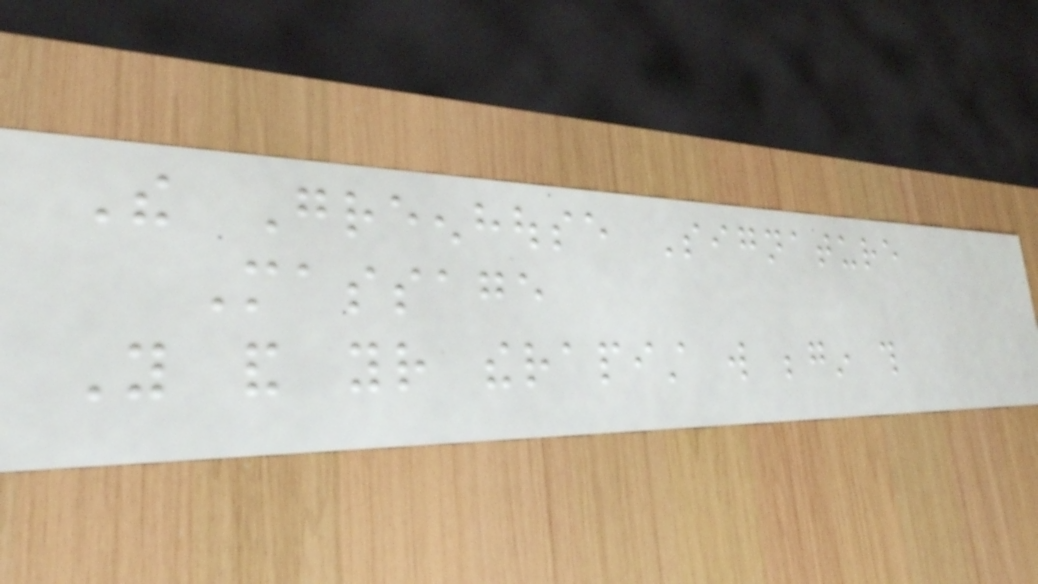The Greenhouse Signature
Massage
You and your therapist will begin this
